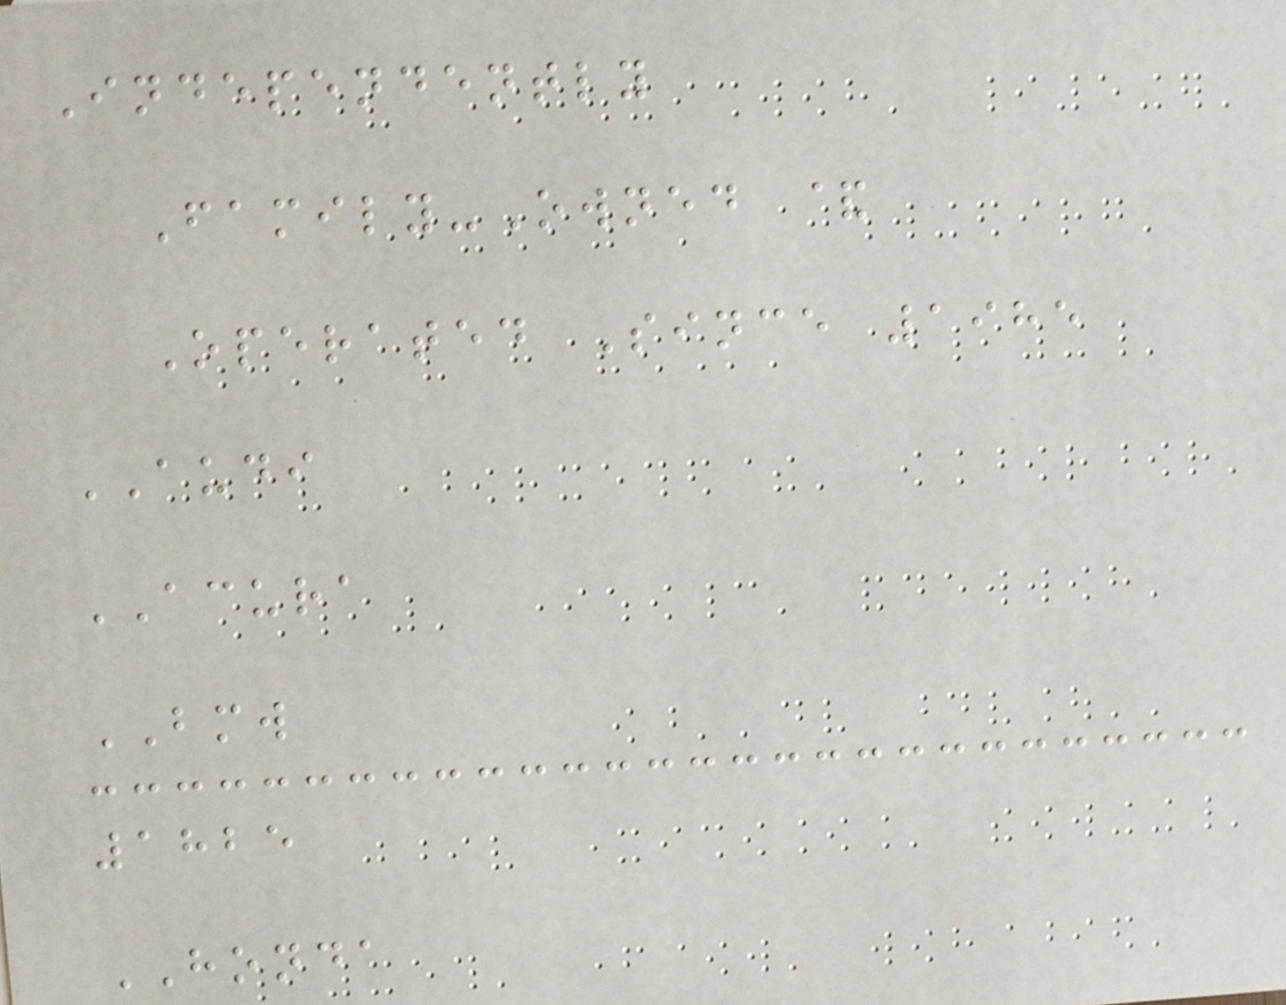Independently
Family-Owned &
Operated Since 1985
AUDI
ACURA
BMW
1825
HONDA
